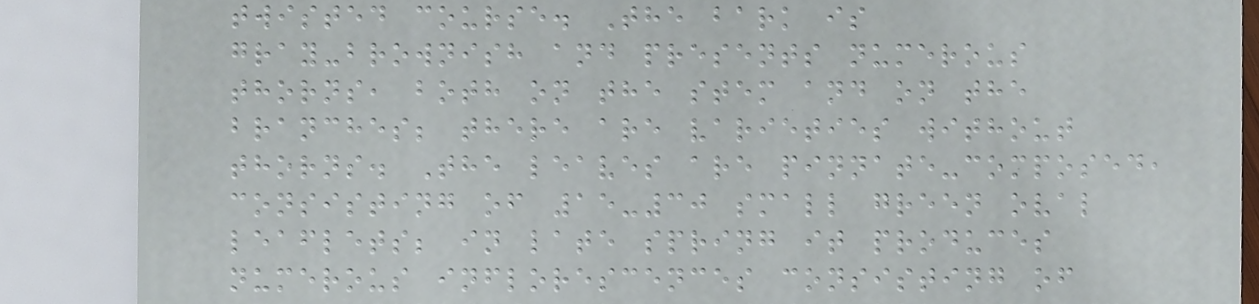twisted course. The bark is
gray-brownish and presents numerous
thorns, both on the stem and on the
branches; there are varieties without
thorns. The leaves are pinnate-composed,
consisting of 15-30 small green oval
leaflets; in late spring it produces
numerous inflorescences consisting of
